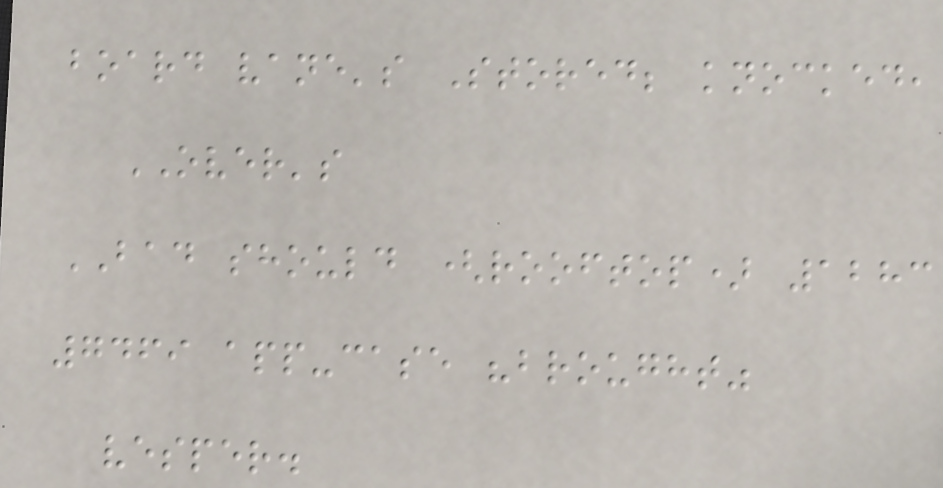board vane's Stored; knocked,
OVER's
BAD should (rooftop) 1283
7469 app-case "brought"
vesper.
